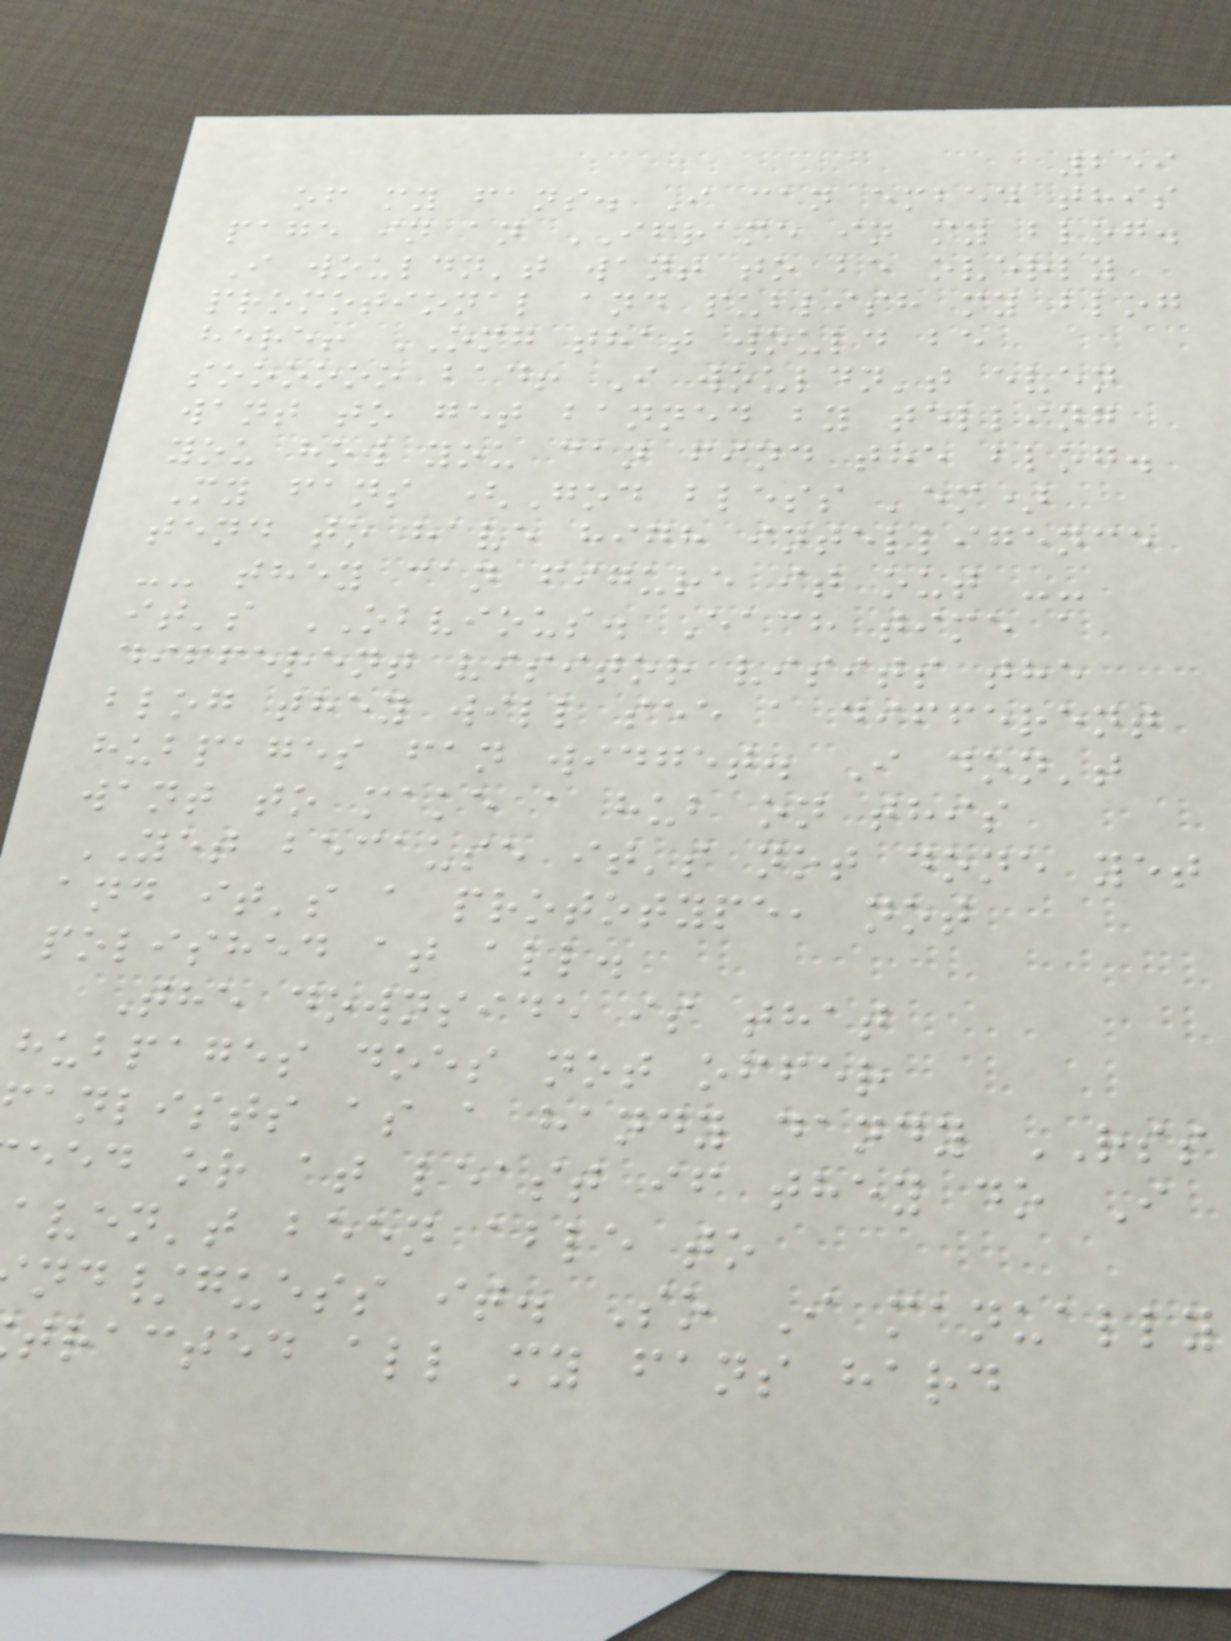259
of my fans. I can embed this
page in an IFRAME in my blog.
I wouldn't want to be overly
promotional and publish my blog
here! OMG that would be
soooooo bad! I wouldn't even
want to get banned by telling
you how you can find the blog.
My fans (God bless 'em)
tend to have high intelligence
-- they can figure it out --
it's OBVIOUS. Each time a
different visitor visits the
blog they will see a different
hubpages fan widget. I don't
want to make a hub on this
YET because it's not done yet
and it's a prototype, not
polished at all.
The downside is that
hubpages does not offer
anlists as a handy dandy RSS
eed or at least if they do I
aven't been able to
nd/guess it. So I manually
tracted all my fans hard
